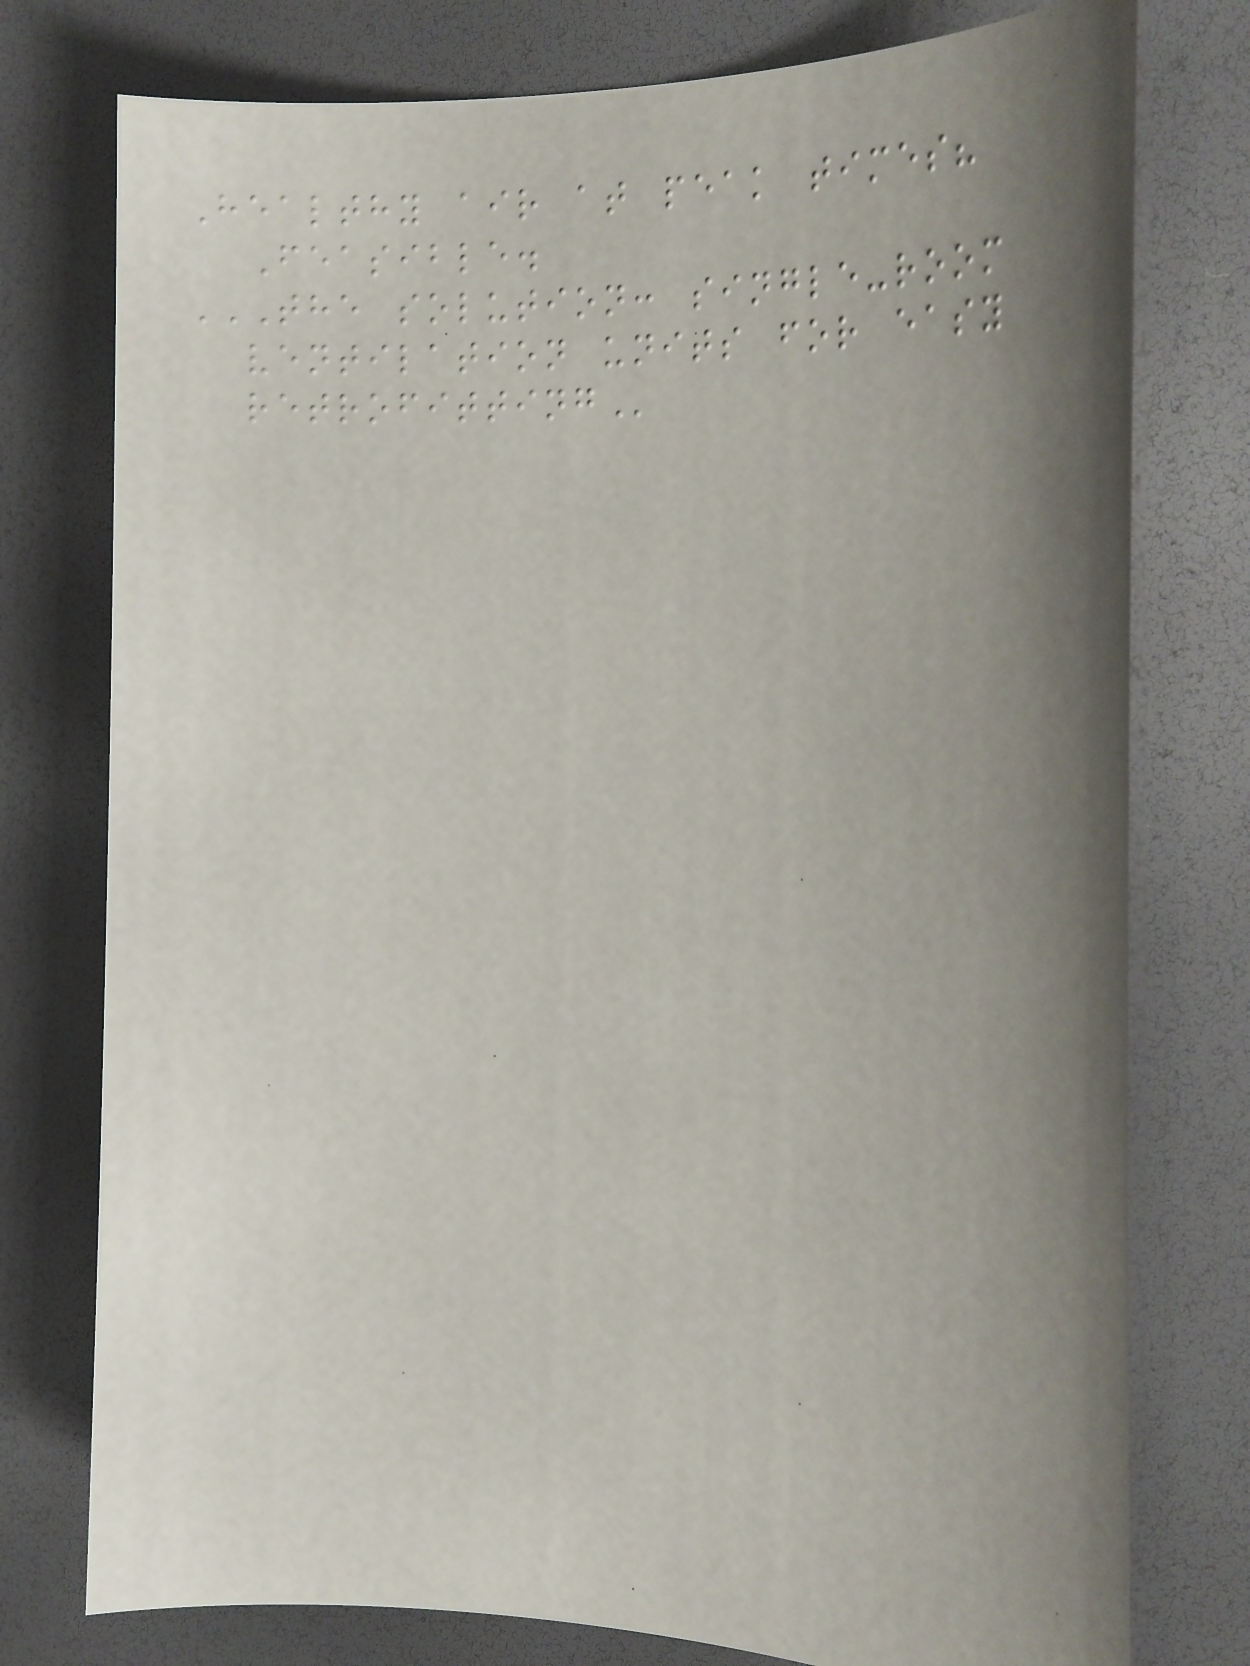Healthy air at peak times?
Feasible.
THE SOLUTION: SINGLE-ROOM
VENTILATION UNITS FOR EASY
RETROFITTING
